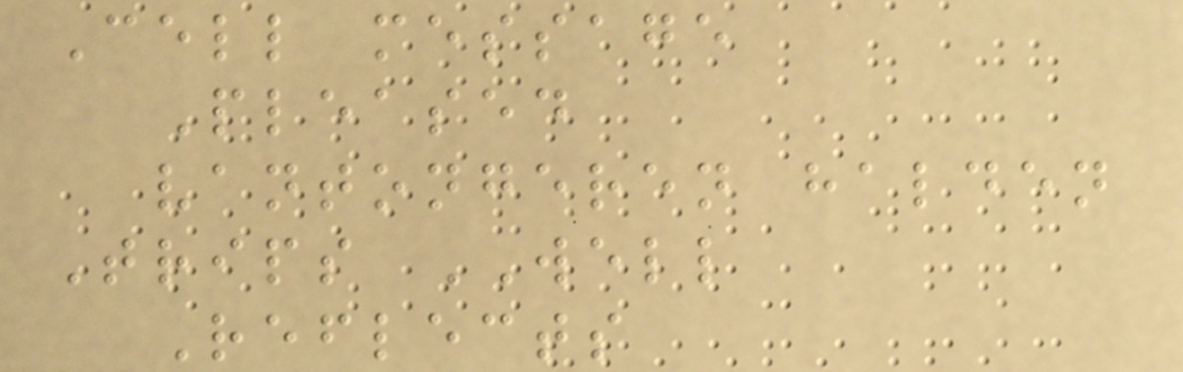Cell message
Pleased
vantongeren halden
Trips WELL
Reflects
